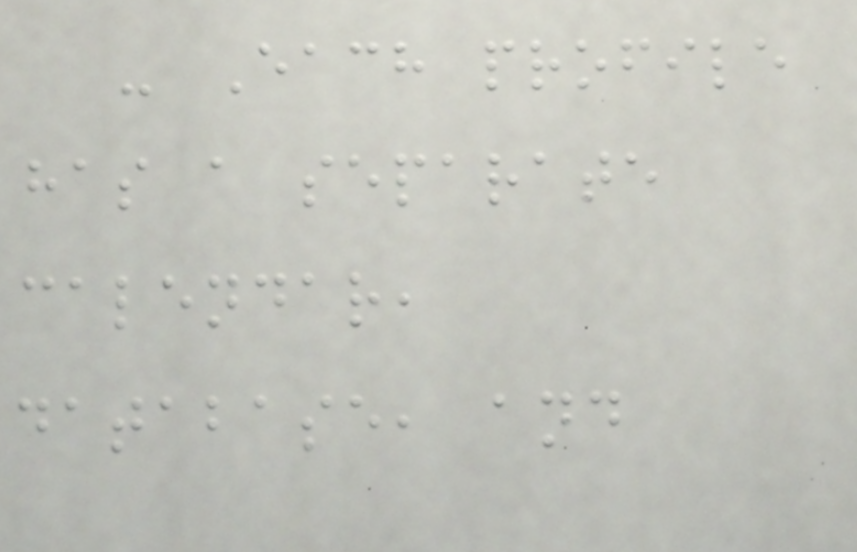- Each profile
has a separate
calendar,
database, and
